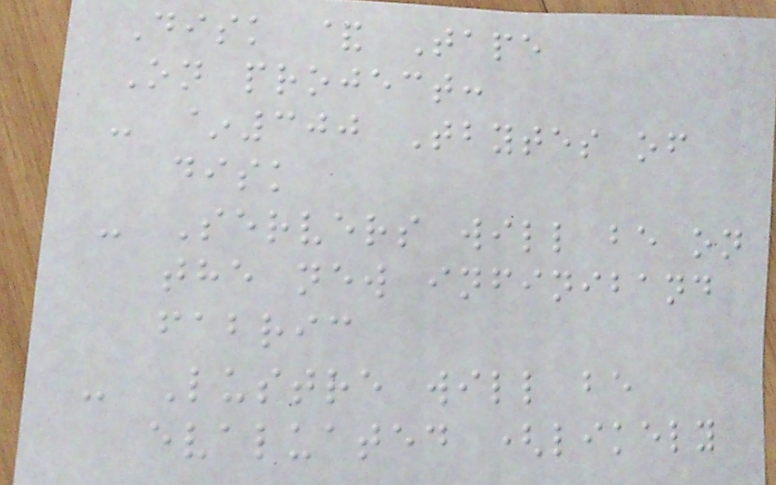Disk & Tape
On project:
- ~300 Tbytes of
disk
- Servers will be on
the new infiniband
fabric
- Lustre will be
evaluated (likely
